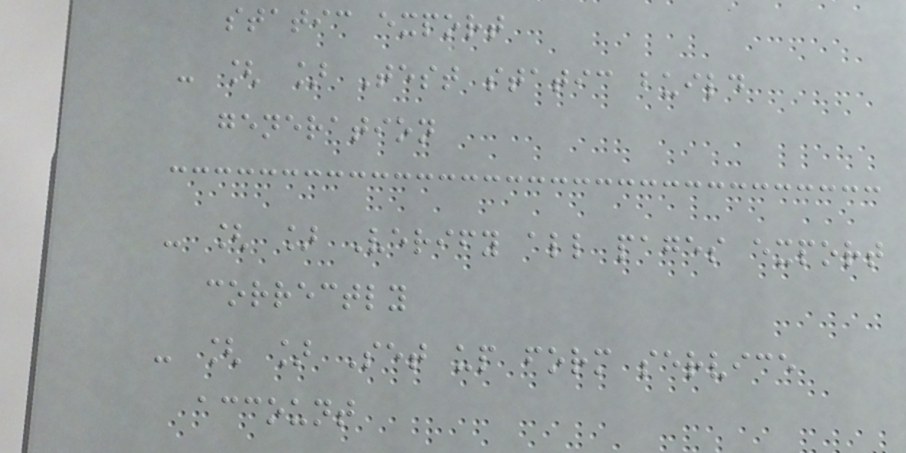static export
- [ ] Test static build
generation
- [ ] Verify all pages export
correctly
- [ ] Set up form service
account
